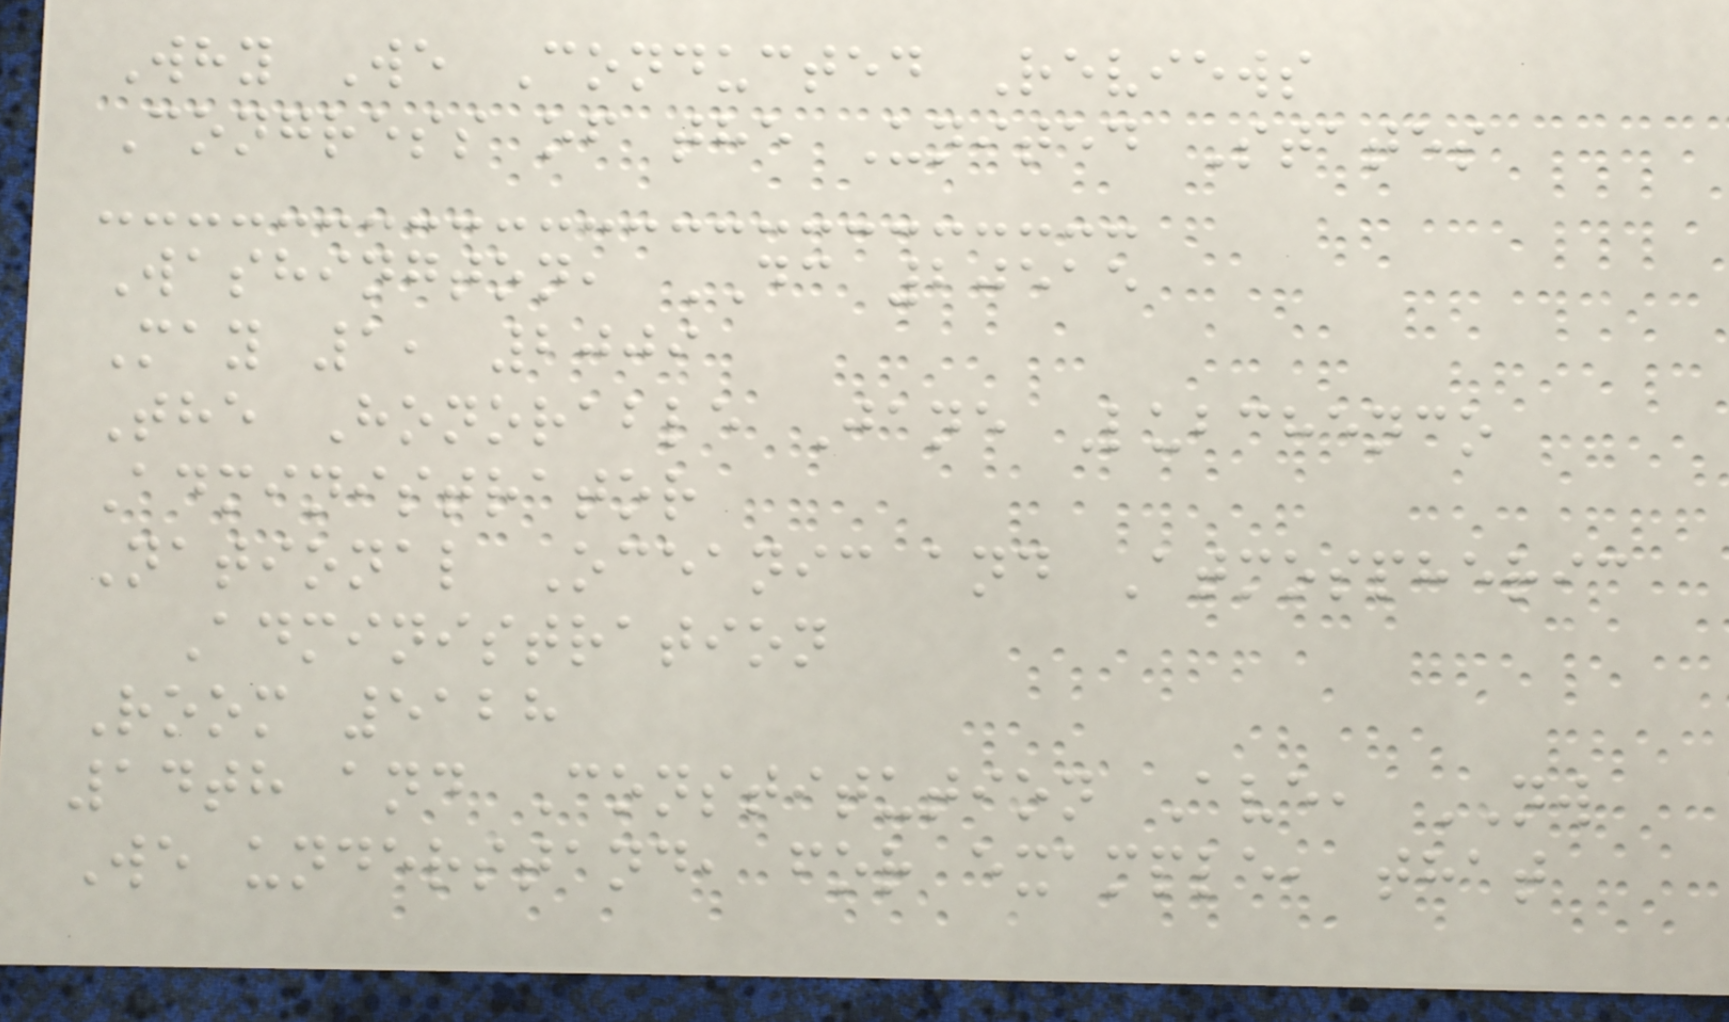Why We Conducted Reviews
Congress of the United States
Washington, DC 20515
May 1, 2009
The Honorable Jane Lubchenco
Administrator
National Oceanic and Atmospheric
Administration
Room 5128
14th and Constitution Ave, NW
We understand, for example, that
